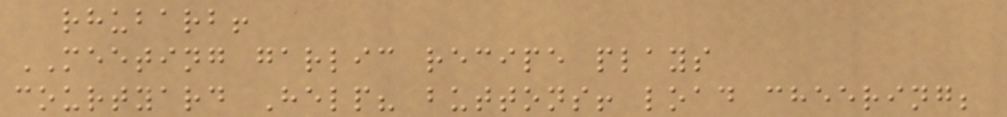rhubarb!
MEETING garlic recipe plays
courtyard Help? buttons! load cheering;
